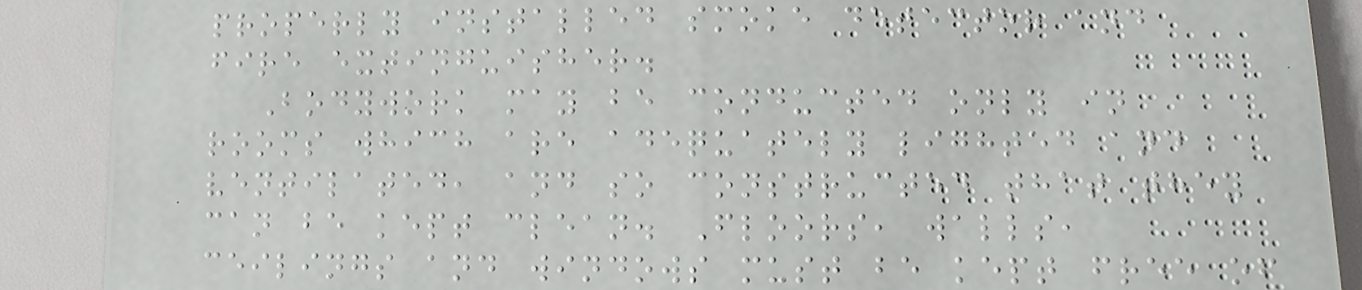properly installed smoke detector and
fire extinguisher.
Bodywork may be conducted only in
rooms which are adequately lighted and
ventilated, and so constructed that they
can be kept clean. Floors, walls,
ceilings and windows must be kept free of
